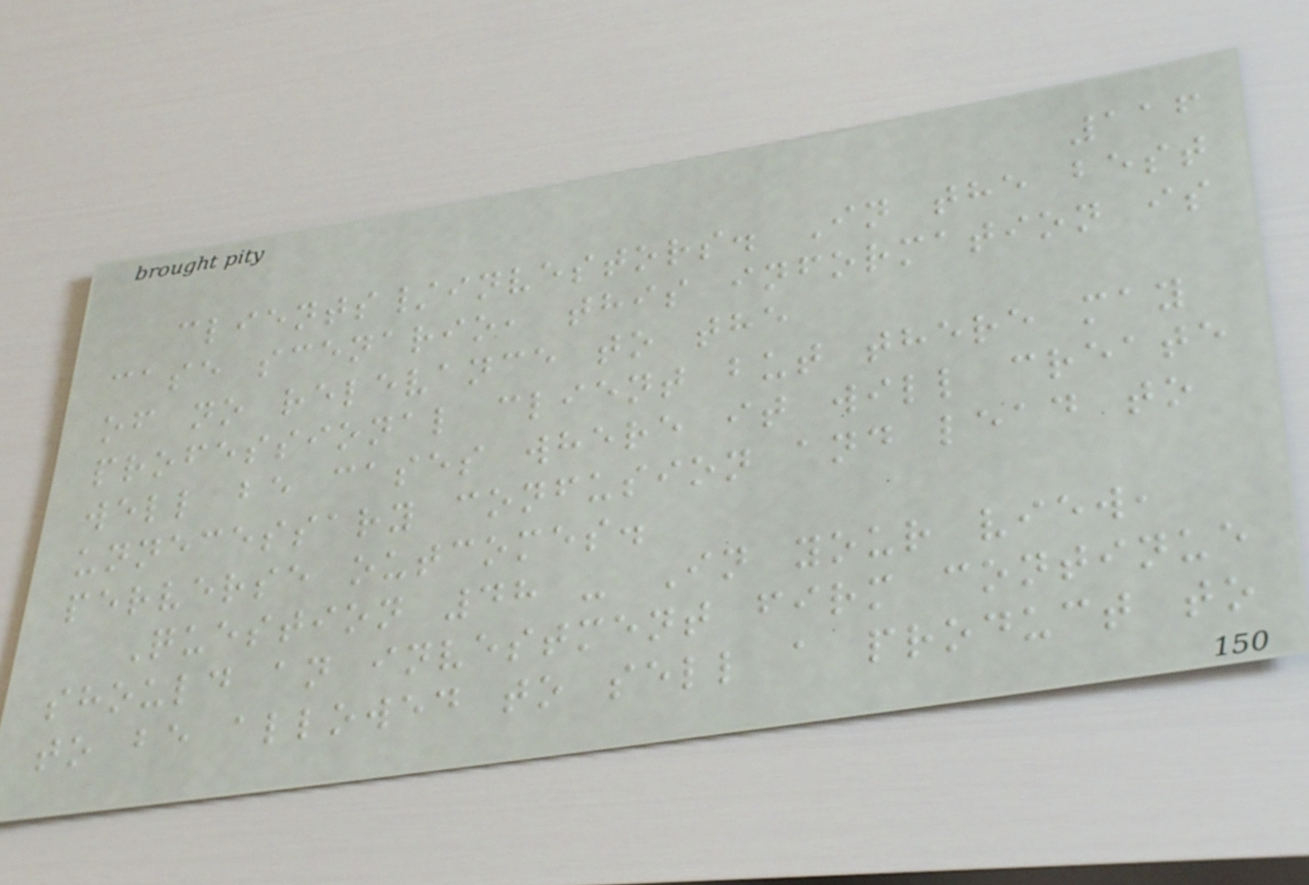116
clients/investors. In the best
case scenario, this information is
of no relevance to the
professional client but there may
well be cases where it will create
unnecessary confusion and lead to
perverse outcomes.
Question 48 - In your view,
should an investment firm continue
to be allowed to sell a product to
